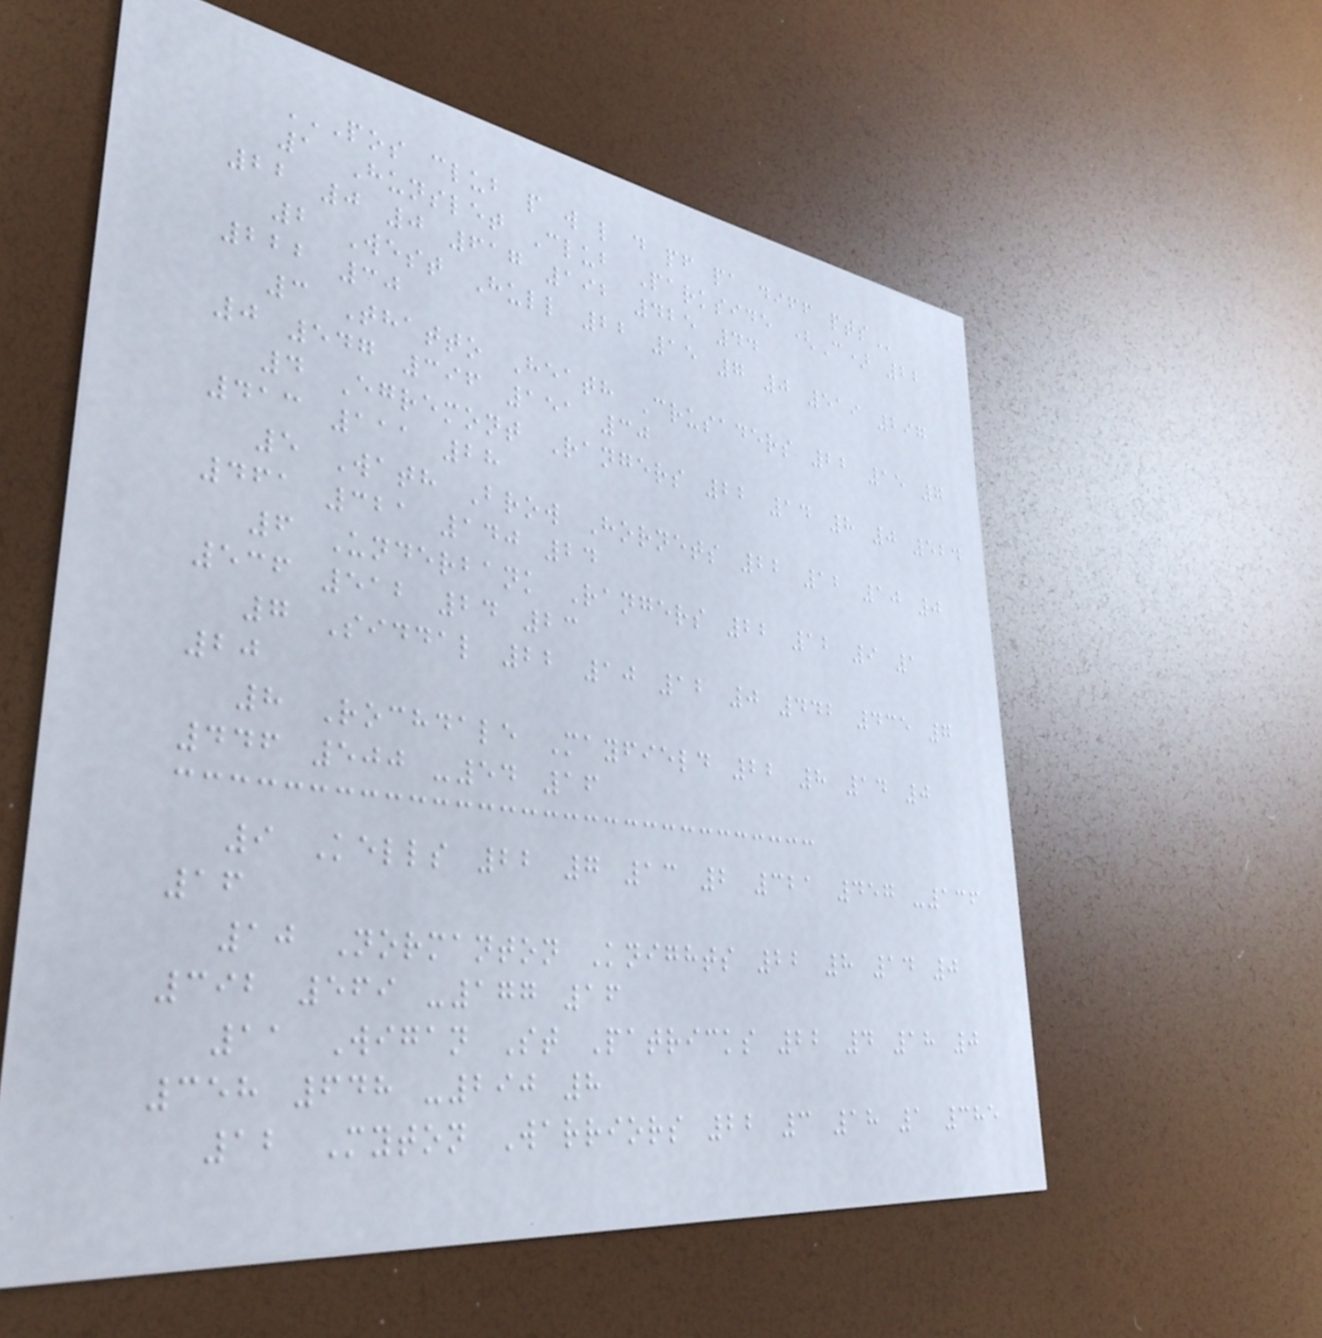POS CLUB P W L D PF PA DIFF PTS
1 Hunslet Club Parkside (C) 22
22 0 0 617 192 425 44
2 West Hull 22 15 7 0 519 297
222 30
3 Thatto Heath Crusaders 22 15 7
0 547 396 151 30
4 Egremont Rangers 22 14 8 0 524
413 111 28
5 Wath Brow Hornets 22 12 10 0
461 321 140 24
6 Underbank Rangers 22 12 9 1
536 512 24 23
7 Siddal 22 10 12 0 442 435 7
20
8 Rochdale Mayfield 22 8 14 0
446 500 -54 16
9 Kells 22 7 13 2 321 457 -136
16
10 Normanton Knights 22 8 14 0
392 569 -177 16
11 Wigan St Patricks 22 4 18 0
358 648 -290 8
12 Myton Warriors 22 3 18 1 385
